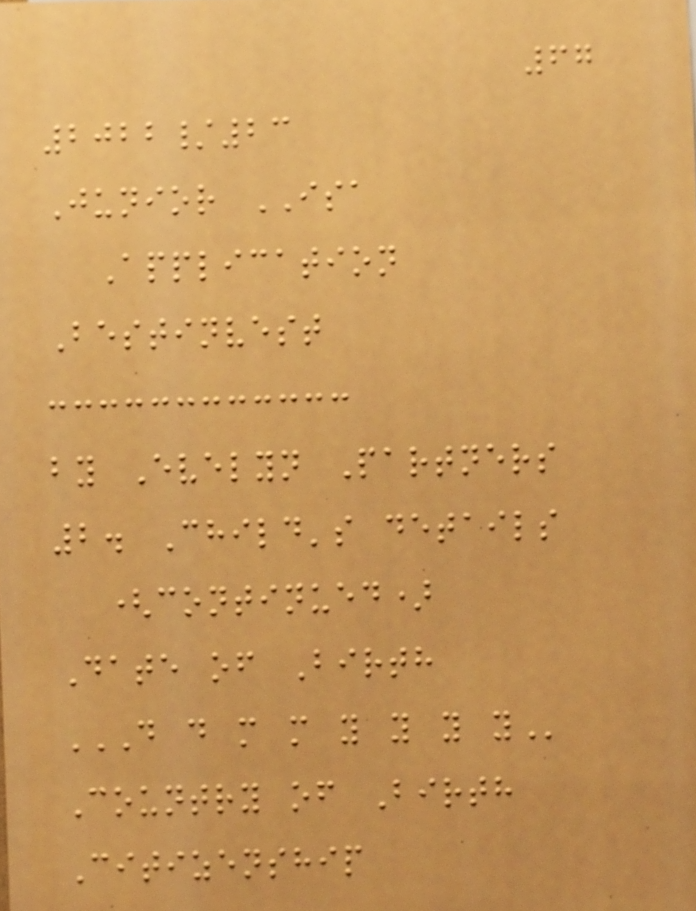67
2022/23
Junior ISA
Application
Bestinvest
by Evelyn Partners
2. Child's details
(continued)
Date of Birth
D D M M Y Y Y Y
Country of Birth
Citizenship
